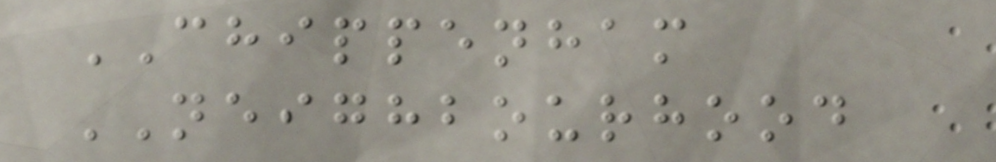CHIPPENHAM
NEIGHBOURHOOD
